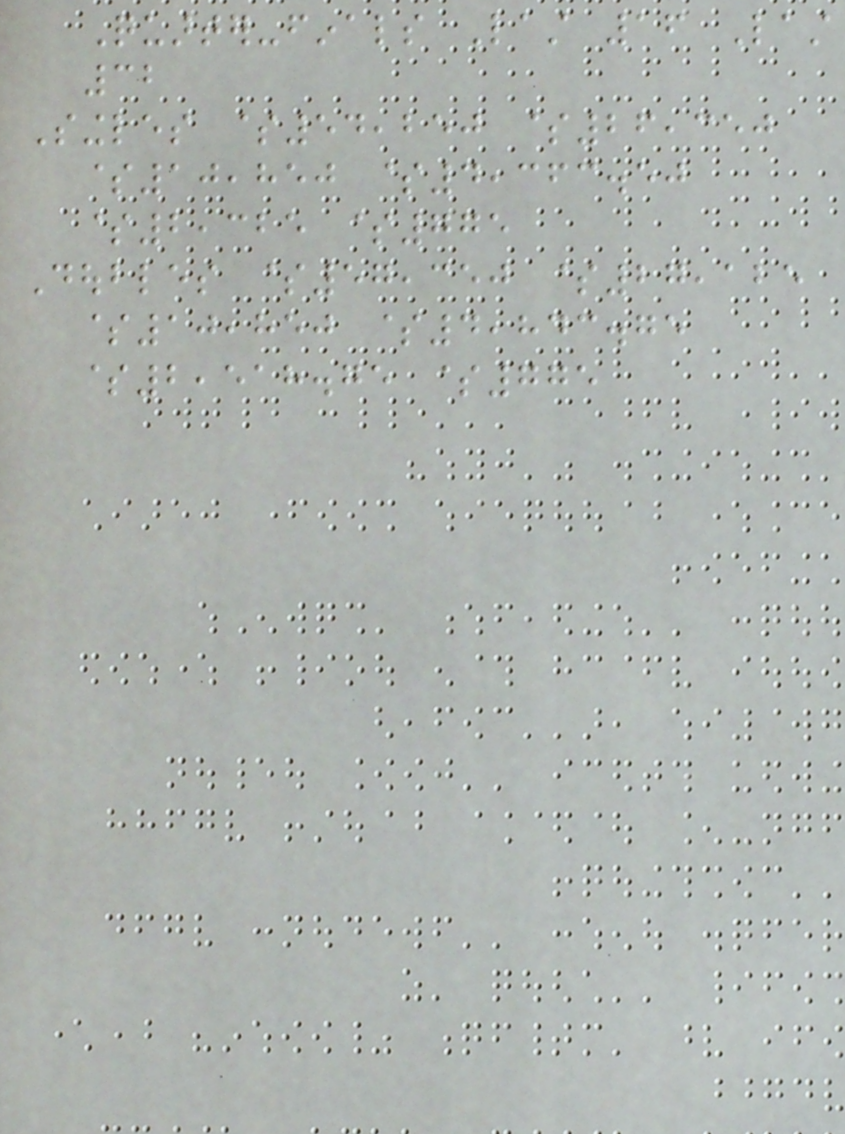Quarter-finals Last 16 Last
32
Singles $54,250 $26,350
$10,850 $4,363.50
$2,325 $775
Doubles $57,350 $27,125
$10,850 $4,843.75
$2,518.75 $775
